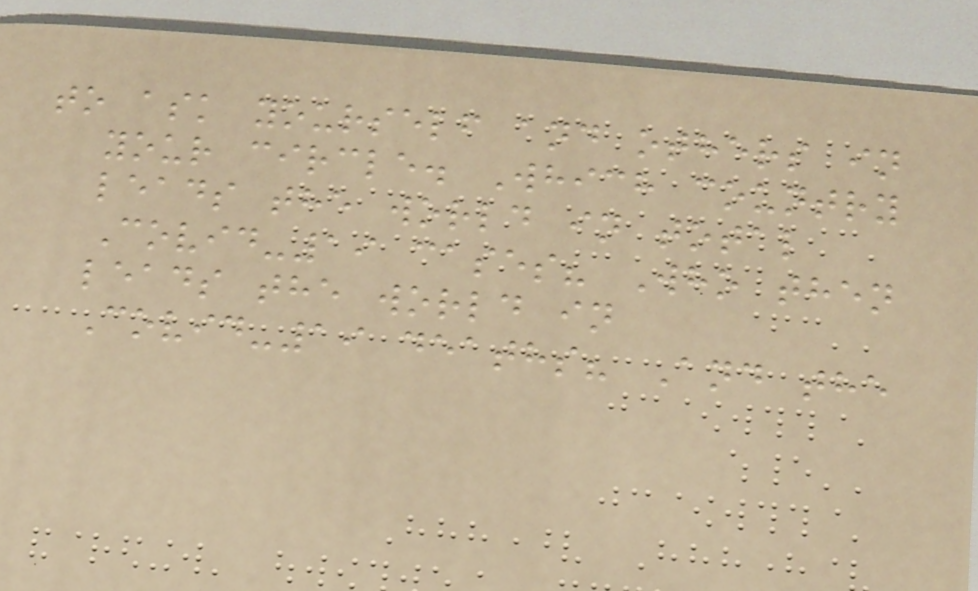to ask yourself and others in
your circle. Which country
leads the world in total
Covid-19 cases? Who then
leads the world in
Covid-19 deaths? And the
